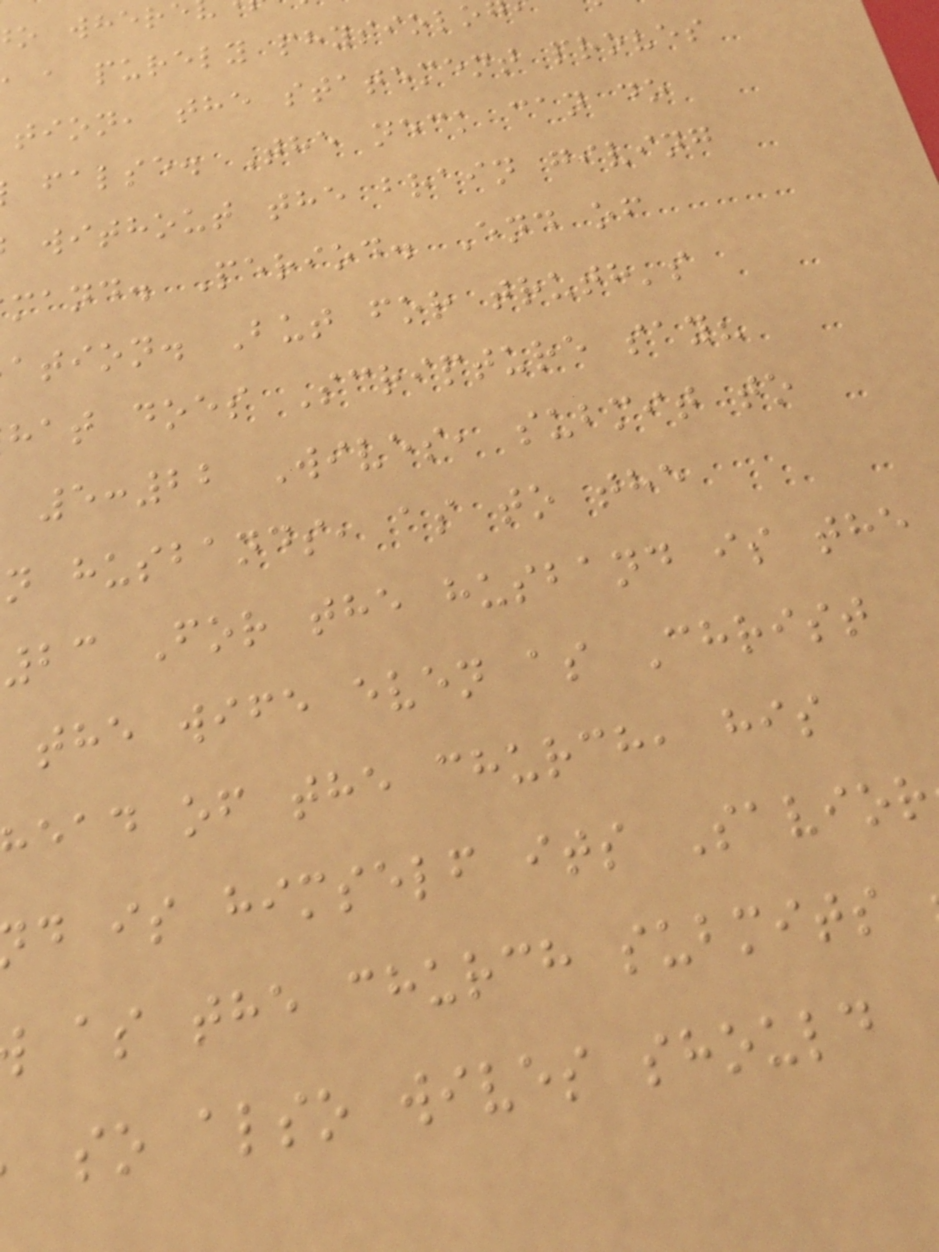a purely physiolo
tion, the statement proves
false. The neck can do
without the brain giving
mand. Period. End of
ation. But for truth's
hat does Scripture say?
5:22 Wives, submit to
n husbands, as to the
23 For the husband is the
the wife even as Christ
ead of the church, his
d is himself its Savior
as the church submits
so also wives should
